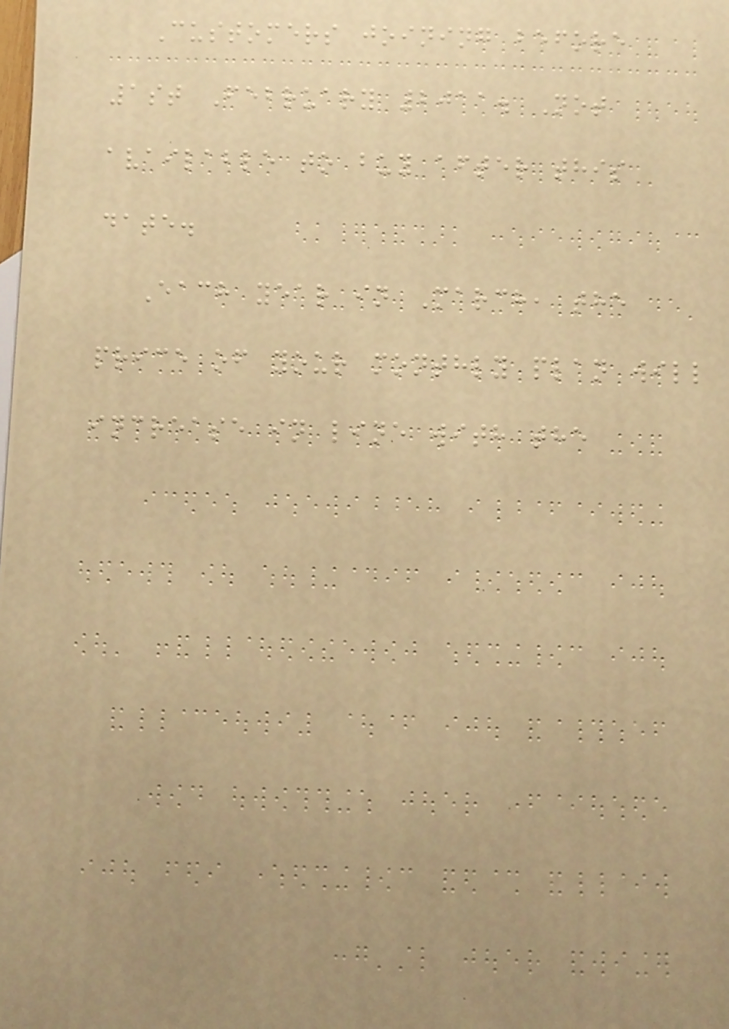Customers joining before
1st February 2011. Not
available to buy after this
date.
Each year in March, the
price of your monthly plan will
increase in line with the
